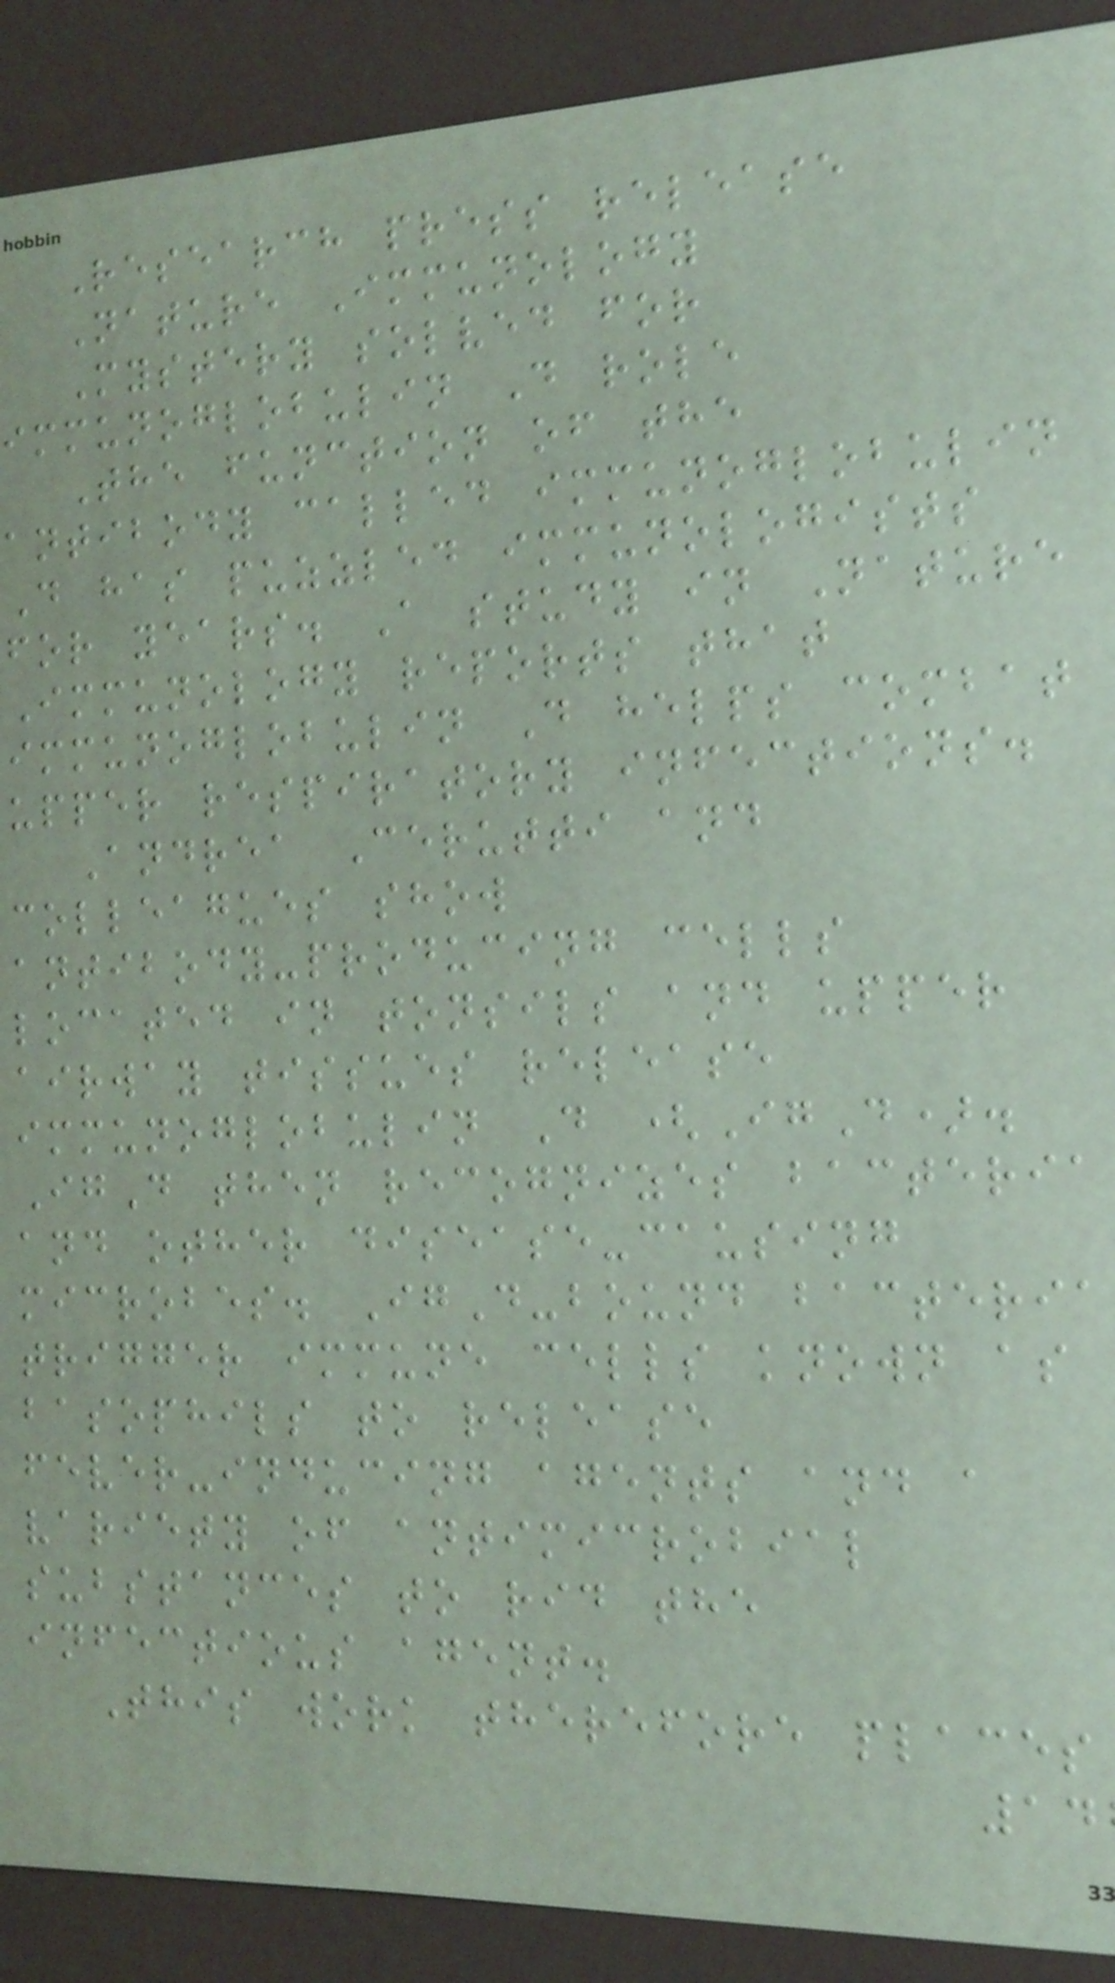Research press release
Nature Immunology
Mystery solved for
immunoglobulin D role
The function of the
antibody called immunoglobulin
D has puzzled immunologists
for years. A study in Nature
Immunology reports that
immunoglobulin D helps combat
upper respiratory infections.
Andrea Cerutti and
colleagues show
antibody-producing cells
located in tonsils and upper
airway tissues release
immunoglobulin D (IgD).
IgD then recognizes bacteria
and other disease-causing
microbes. IgD-bound bacteria
trigger immune cells known as
basophils to release
fever-inducing agents and a
variety of antimicrobial
substances to rid the
infectious agent.
This work therefore places
